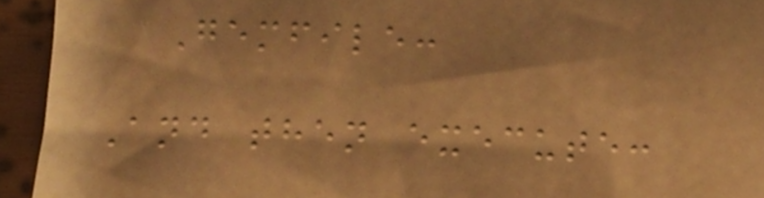Gemfile:
And then execute:
